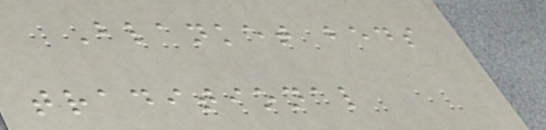Blanket beds
traditional
